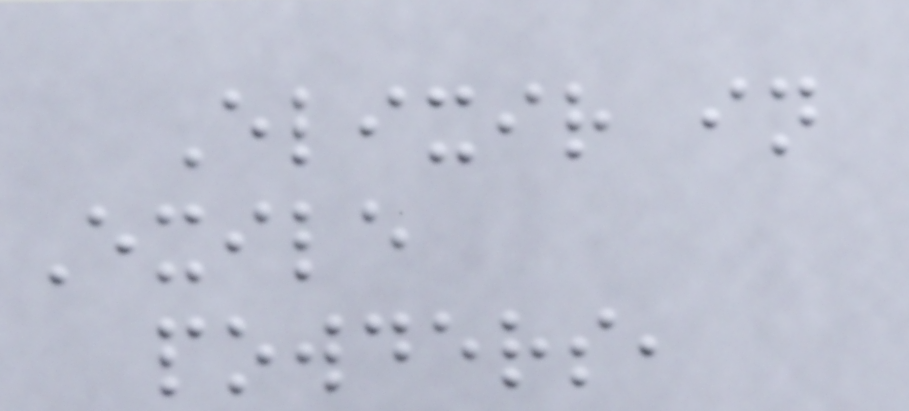Elixir in
Exile
powders,
